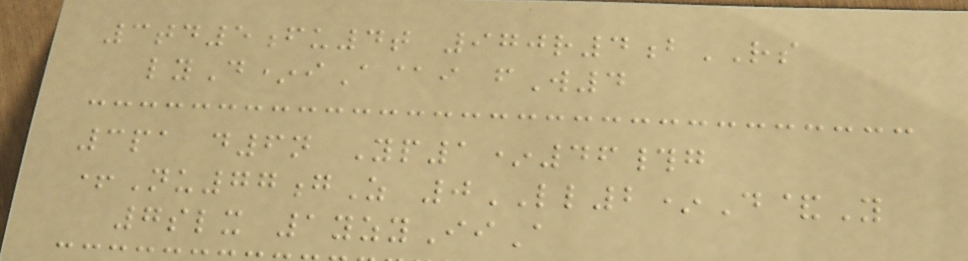3td5fu4t 970r4bRS
lyD*iA@i fW4
3pa d6n Yp1*46#g
+Nu77gZ 0LL2*D&Y
7slx 1yzyIiA
